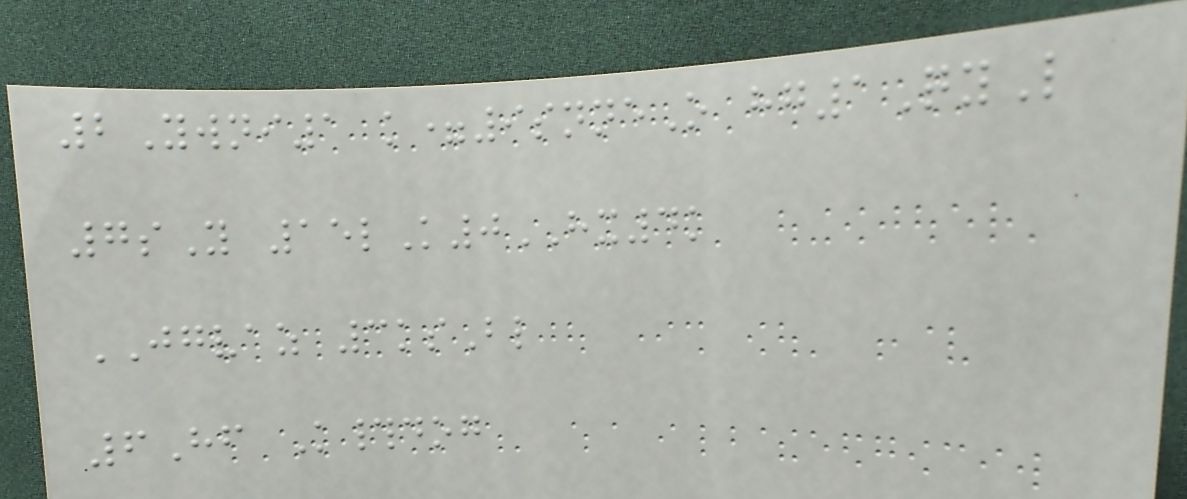2Ywni1 k=9snneO hg1QyL
7sY 15lK0HX4k
JGVAZ 3ksBl
6Hf K#dog
